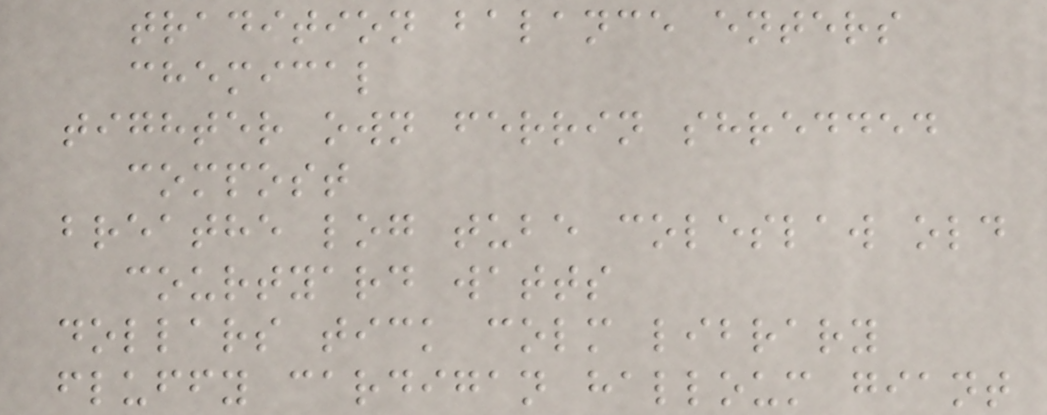tradition balance enters
chemical
tighter own ferrin shredded
compost
breathe log tube coleslaw old
courtyard watts
dollars tick colm library
fluffy cardigan halloum giant
